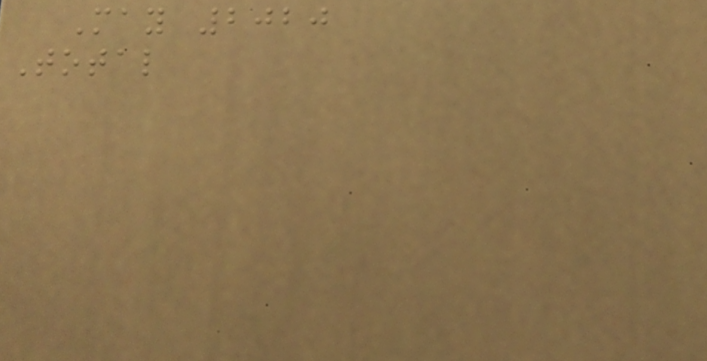May 2020
Total
